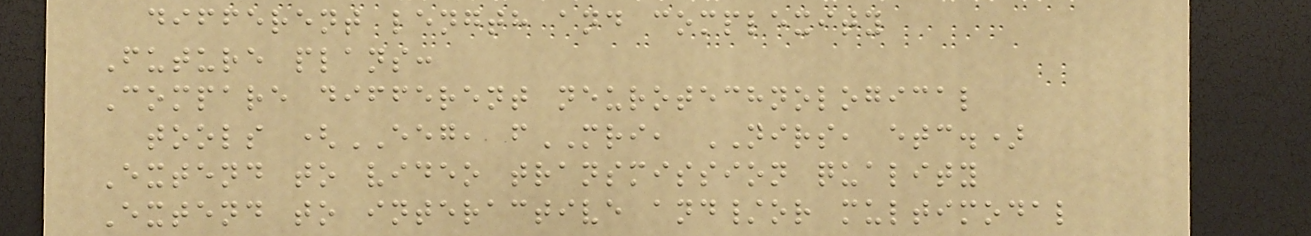different length and complexity
Future plans:
Compare different neurotechnological
tools (EEG, fMRI, NIRS, etc.)
Extend to video transmission quality
Extend to interactive and/or multimodal
